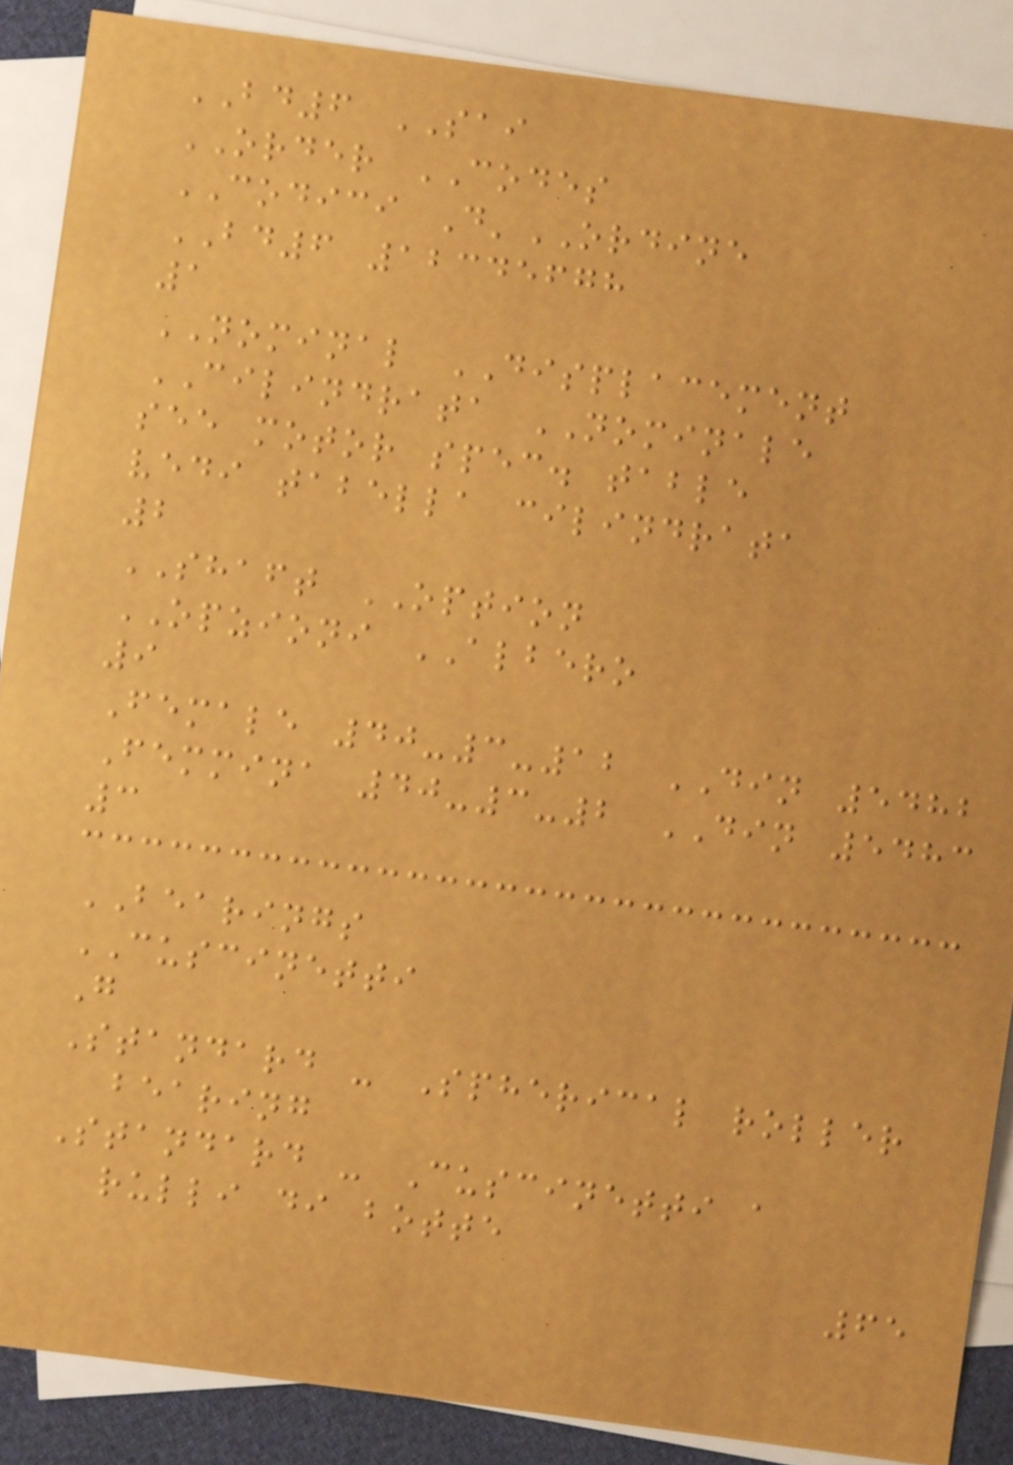BD6 SAI
ORDER CODES
CODICI D'ORDINE
BD6 12345678
1
NOMINAL DISPLACEMENT
CILINDRATA NOMINALE
see motor spec. table
vedi tabella cilindrata
2
SHAFT OPTION
OPZIONI ALBERO
9
Female 40-3-12 DIN 5482
Femmina 40-3-2 DIN 5483
3
BEARINGS
CUSCINETTI
G
Standard - Spherical roller
bearing
Standard - Cuscinetti a
rulli di botte
65
